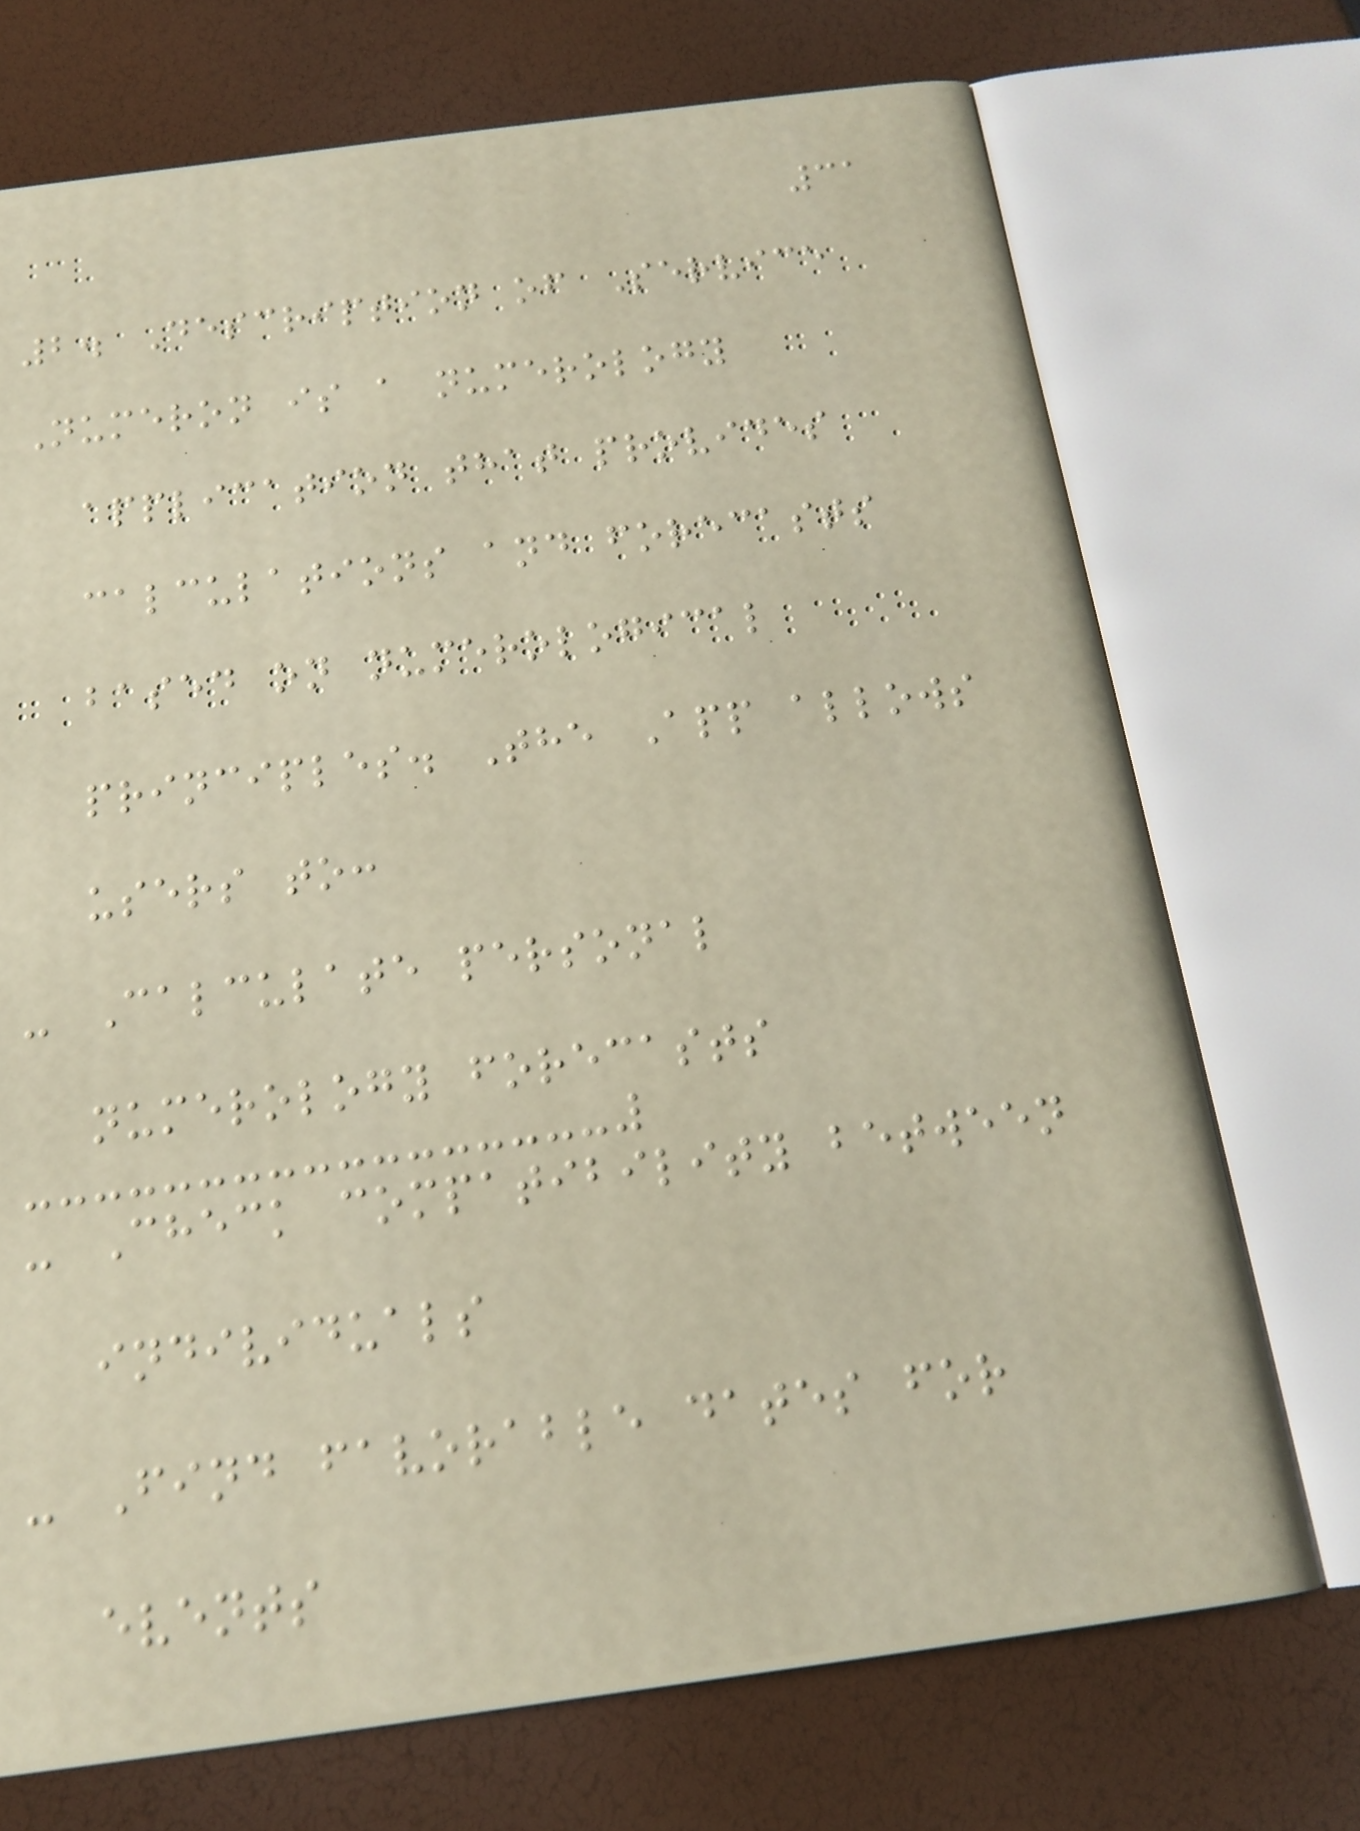31
2. Description of Service
Numeron is a numerology
application that provides
calculations and forecasts
based on numerological
principles. The App allows
users to:
- Calculate personal
numerology forecasts
- Check compatibility between
individuals
- Find favorable dates for
events
